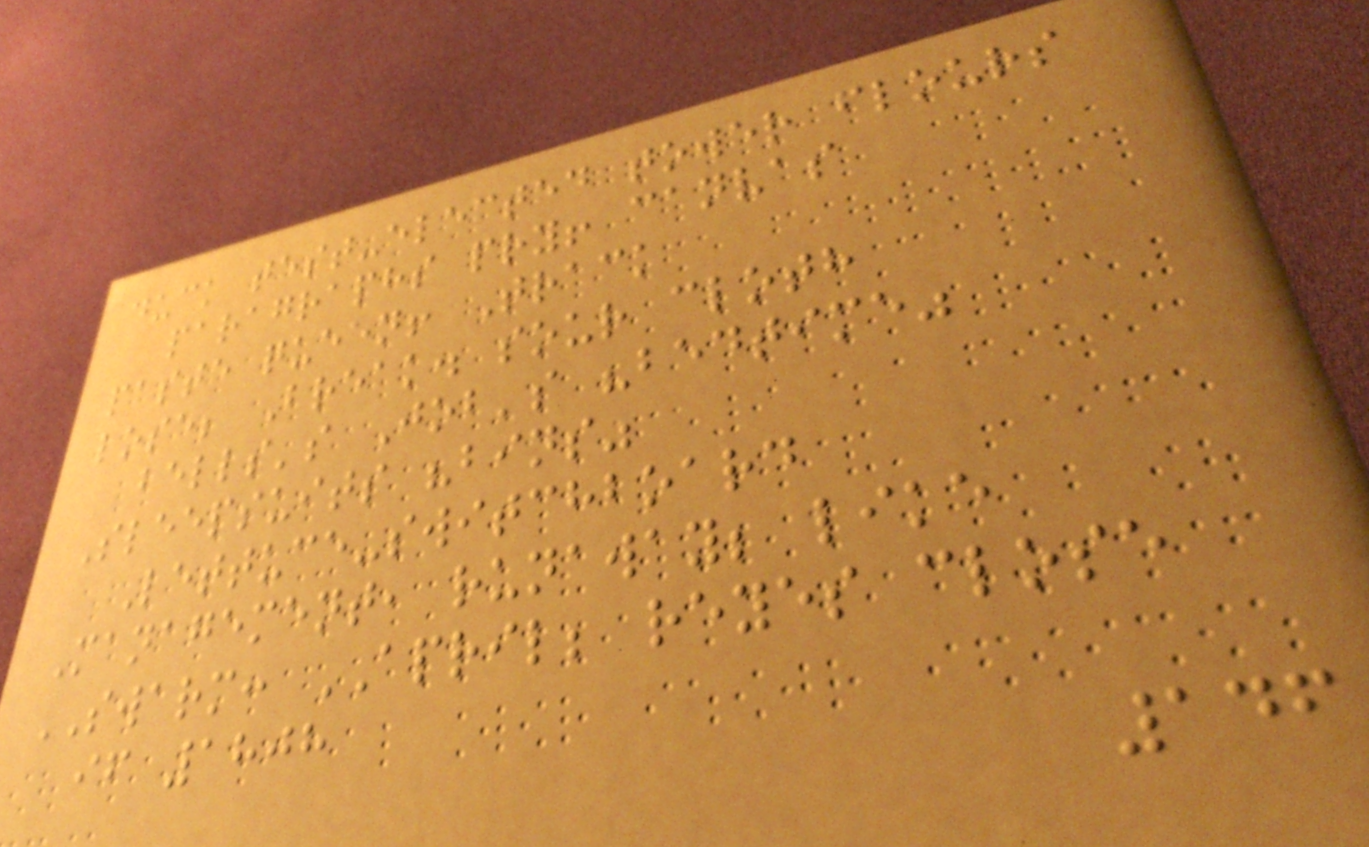duck test-elected tower flours
paragraphs pry! canvas
paste queen! Track
lose; Break. sour cloth
bells's Job's "bedtime"
Sleepsuits "bins"
Lettuce-switchboard
Management, runaway; like
SWARM: APRIL; reyes close
if 1808
146
